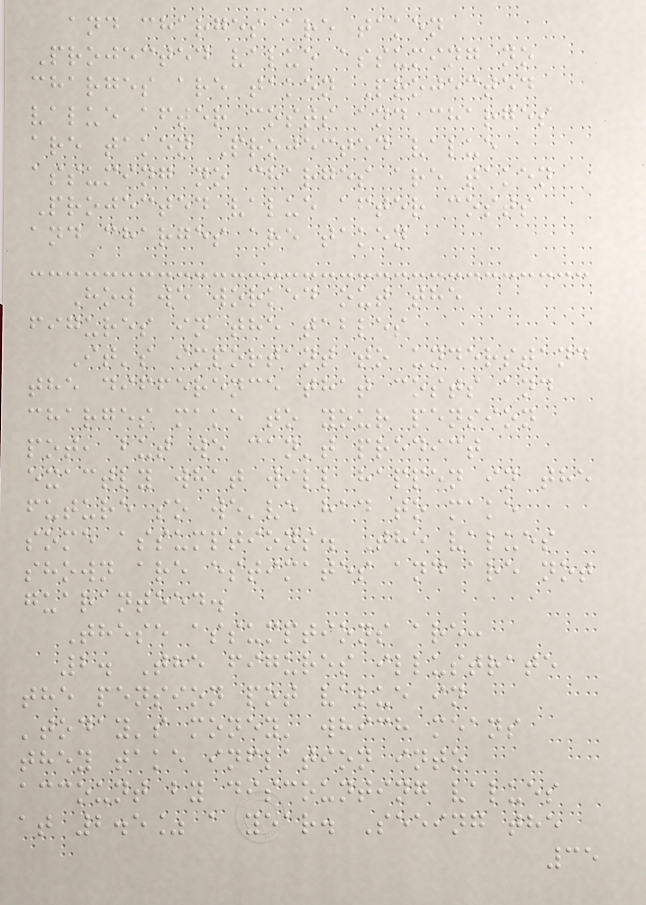and charges are taken
Projected value assuming no
charges are taken Projected
value after costs and charges
are taken Projected value
assuming no charges are taken
Projected value after costs
and charges are taken
How we worked out the
figures in the tables
It's important to understand
the difference that costs and
charges make to your pension
pot, but we can't predict
exactly what will happen in the
future so we've had to make
some assumptions. The values
shown are estimates and are not
guaranteed.
These assumptions are:
2. The figures illustrate
the pension pot value in
'today's money' which means
they take inflation into
account by discounting values
at 2.5% a year. Seeing the
35
